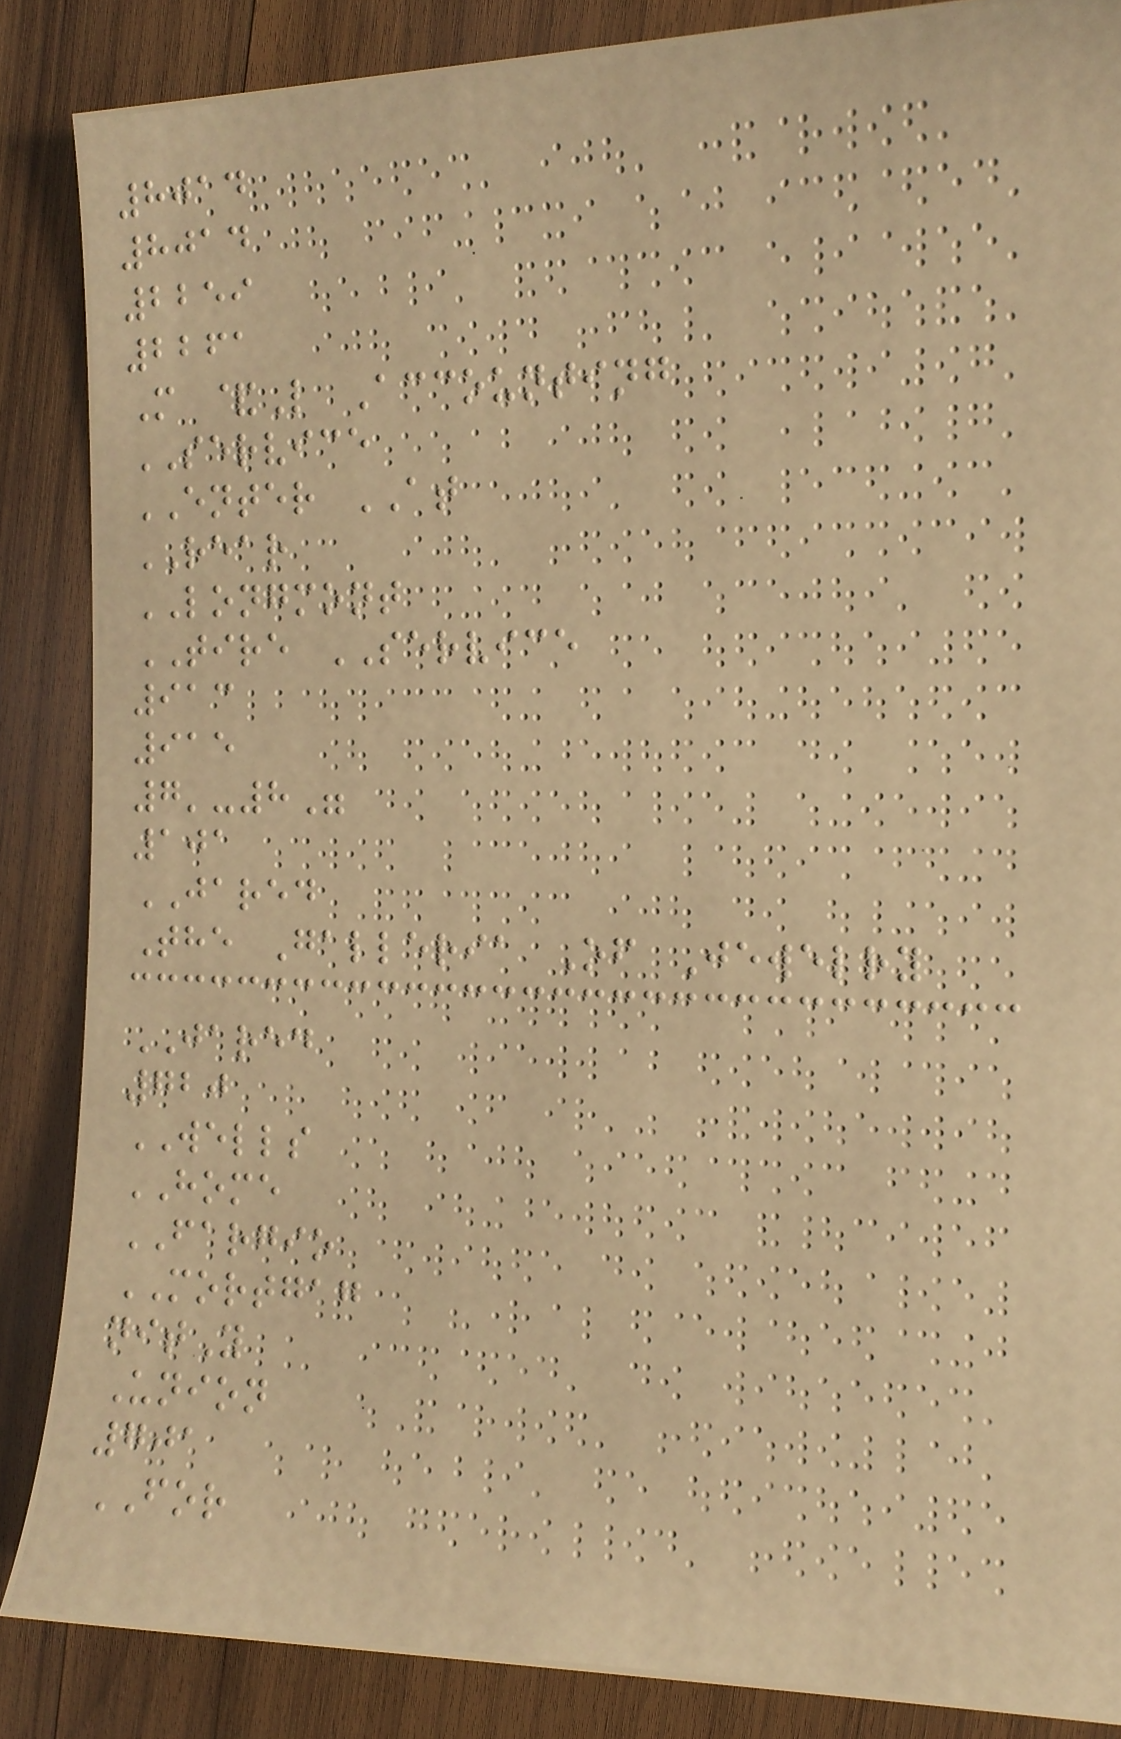8014
8014
2259
2261
M &L Accounting
SERVICE
ENTER AT
REAR
LONGMONT
TIRE SERVICE
913
915
7'-8"
101
JARED
The Galleria Of Jewelry
JARED
720
WELLS
HOME
FARGIO
MORTGAG
nitY
Union
701
FOR
